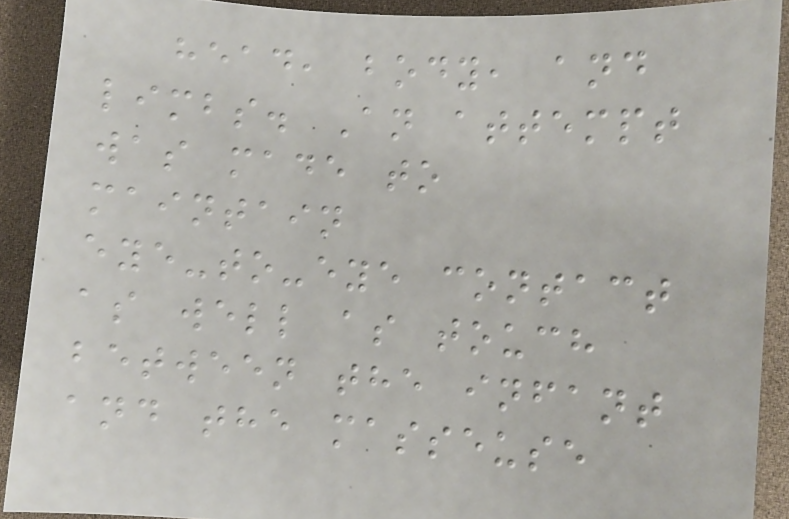head, body, and
limbs. An attempt
was made to
maintain
eye-to-eye contact
as well as touch
between the infant
and the masseuse
